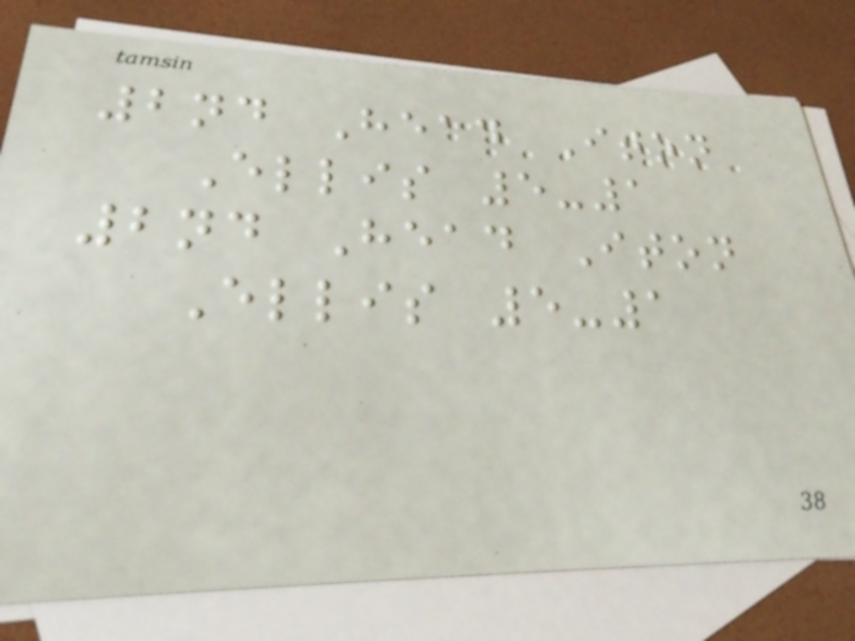2nd Head Iton
Ellis 5-1
2nd Head Iton
Ellis 5-1
